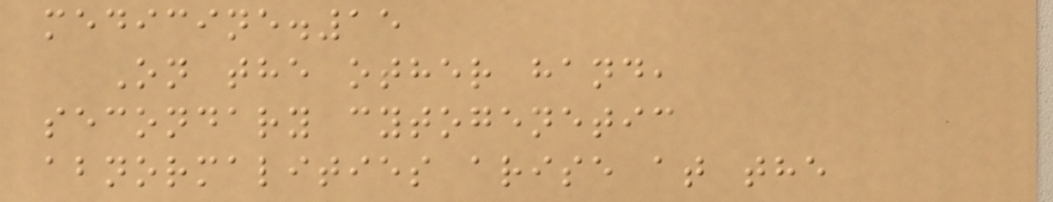medicine.15
On the other hand,
secondary cytogenetic
abnormalities arise at the
